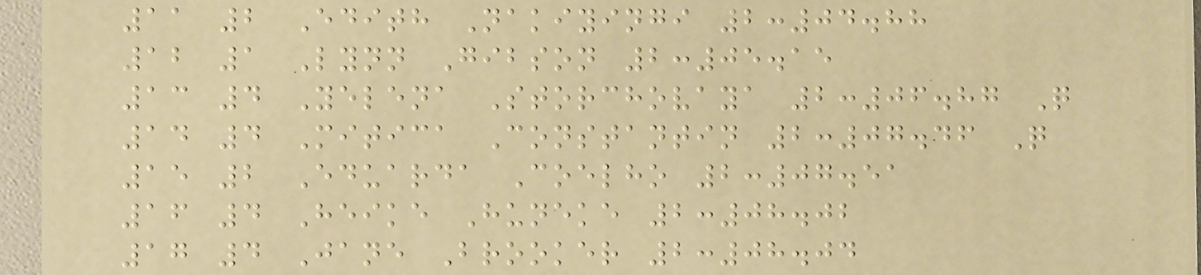11 2 Edith Nakiyingi 2:04.88
12 1 Lynn Gibson 2:05.15
13 4 Yelena Storchovaya 2:06.87 Q
14 4 Mitica Constantin 2:07.46 Q
15 2 Eduarda Coelho 2:07.51
16 4 Heike Huneke 2:08.02
17 4 Jane Brooker 2:08.04
